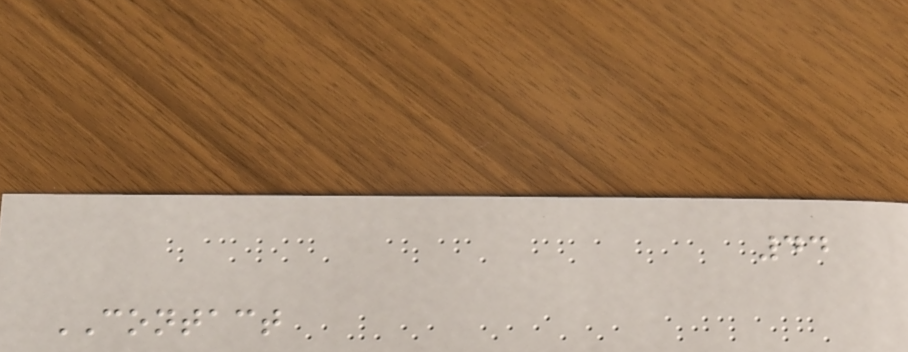44
CONTACT
